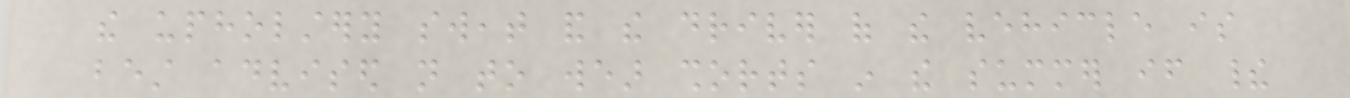the upholstery sweat and the driver of the vehicle is
best advised not to wear shorts in the summer if their
